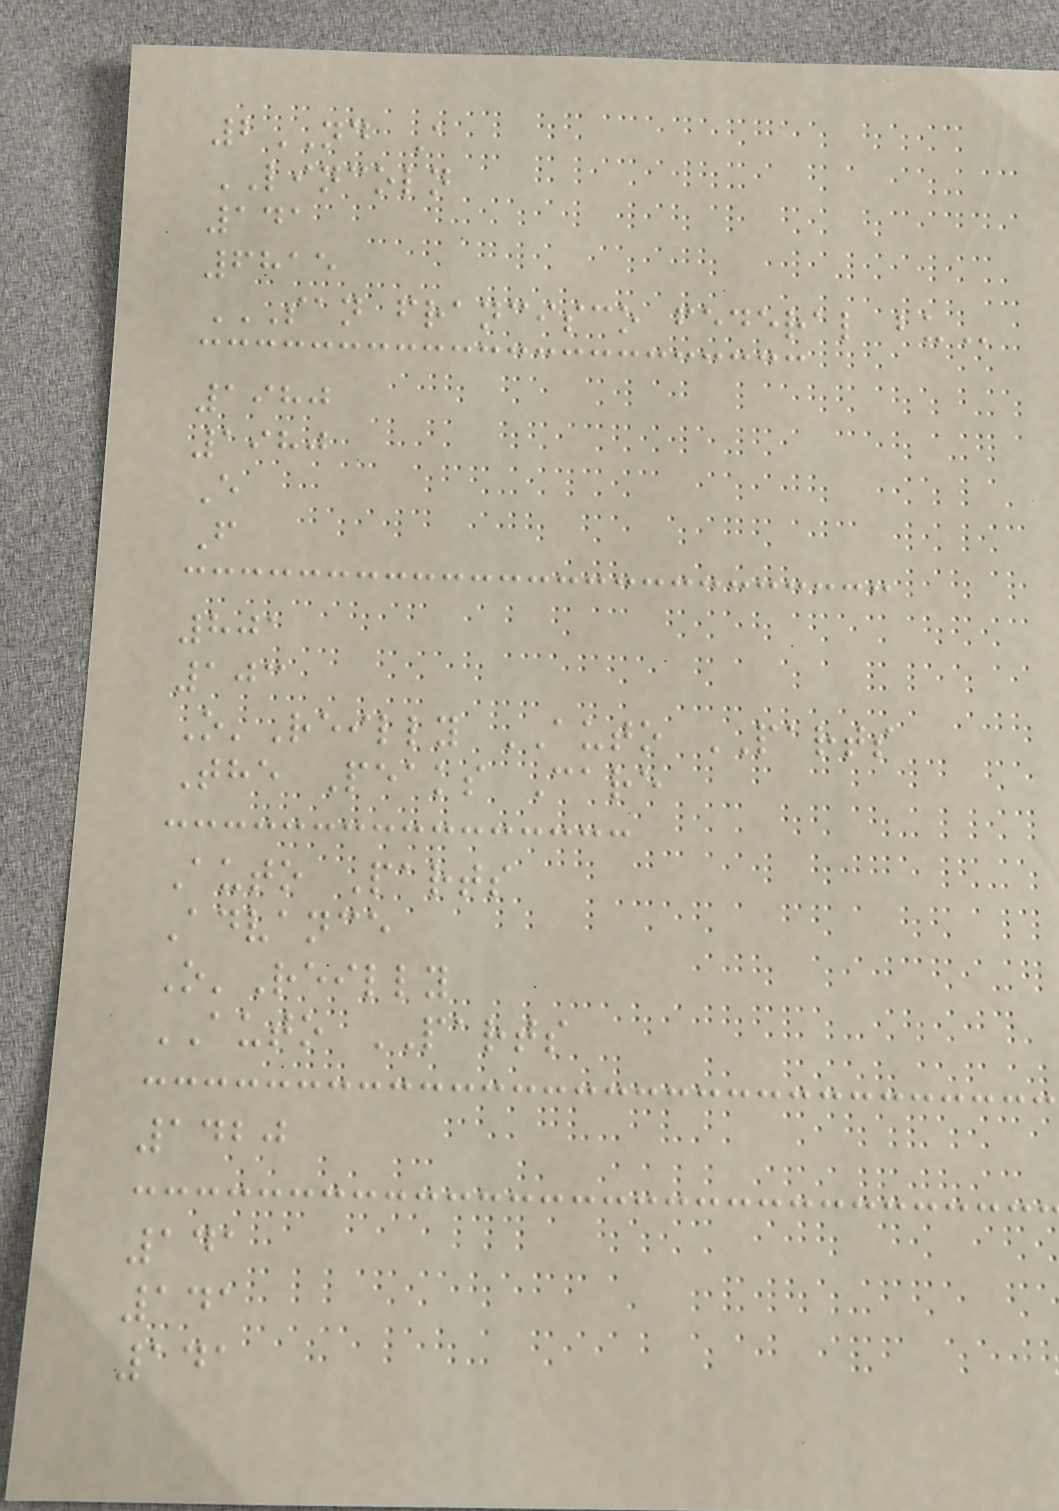2ND A
LINCOLN
141
6815
SAN FRANCISCO FEDERAL BU
1980
1980
E
F
801
103
O'Reilly AUTO PARTS
The Peaks Care
Auto Parts
Advance
O'Reilly
AUTO PARTS
1420
141
141
141
